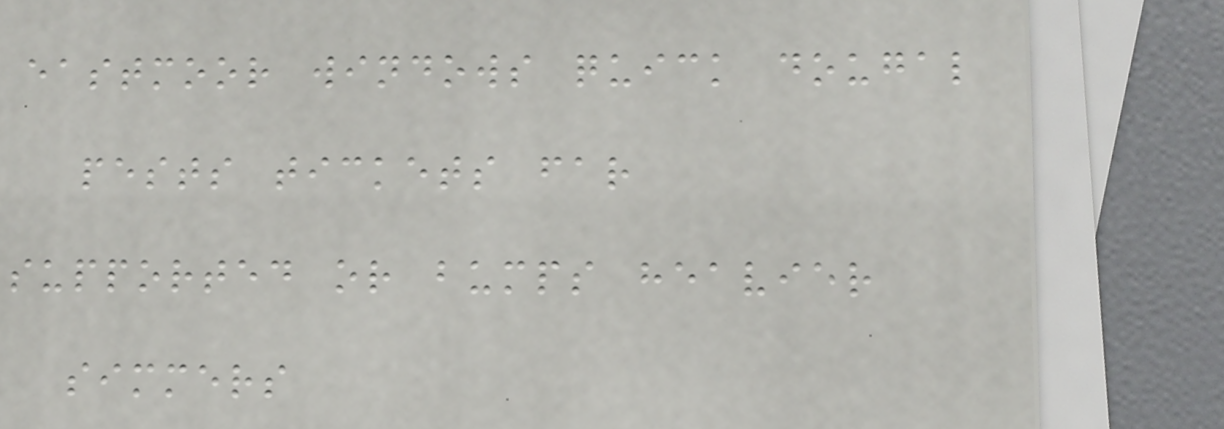eastmoor windows quick dougal
pests tickets far
supported or bumps heavier
simmers
